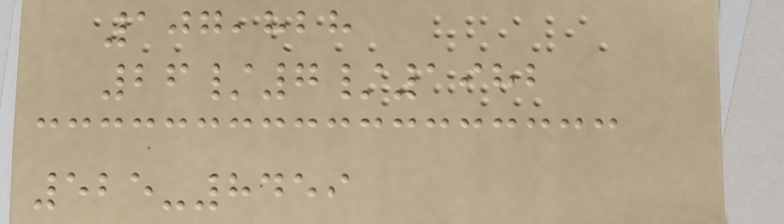107,828
26/7/1982
525-8459
